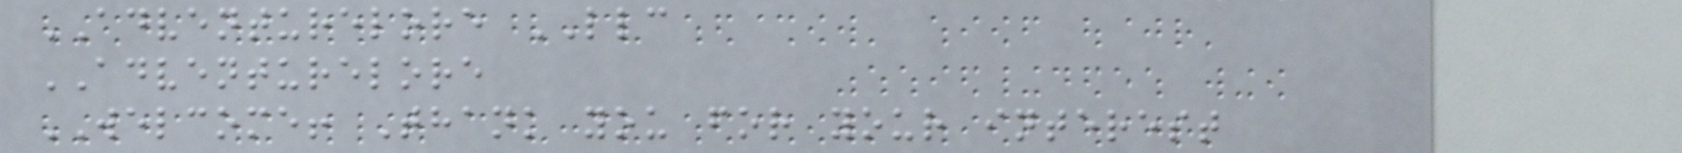ADVENTURELORE LLC
ADVENTURELORE
WELCOME! Thank you for your interest
